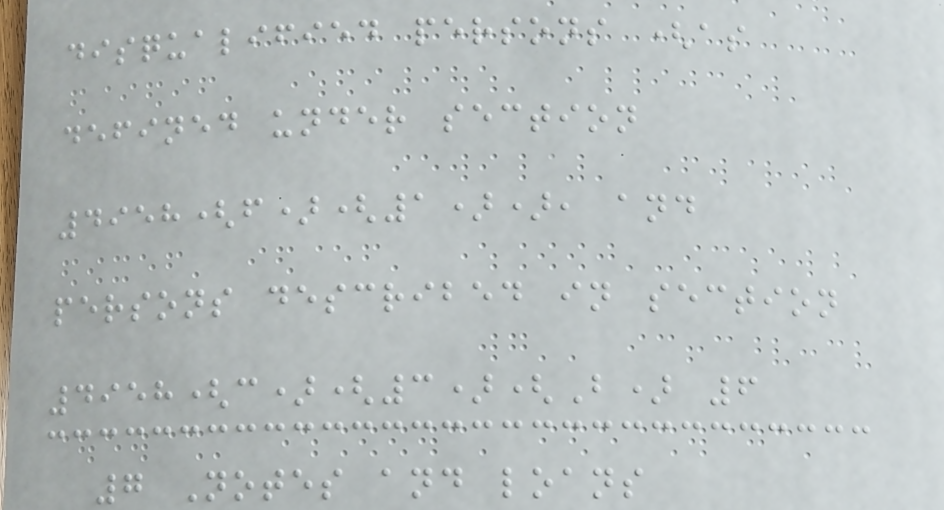disqualified persons (as
defined under section
4958(f)(1)), and
persons described in section
4958(c)(3)(B) 6
7 Notes and loans
